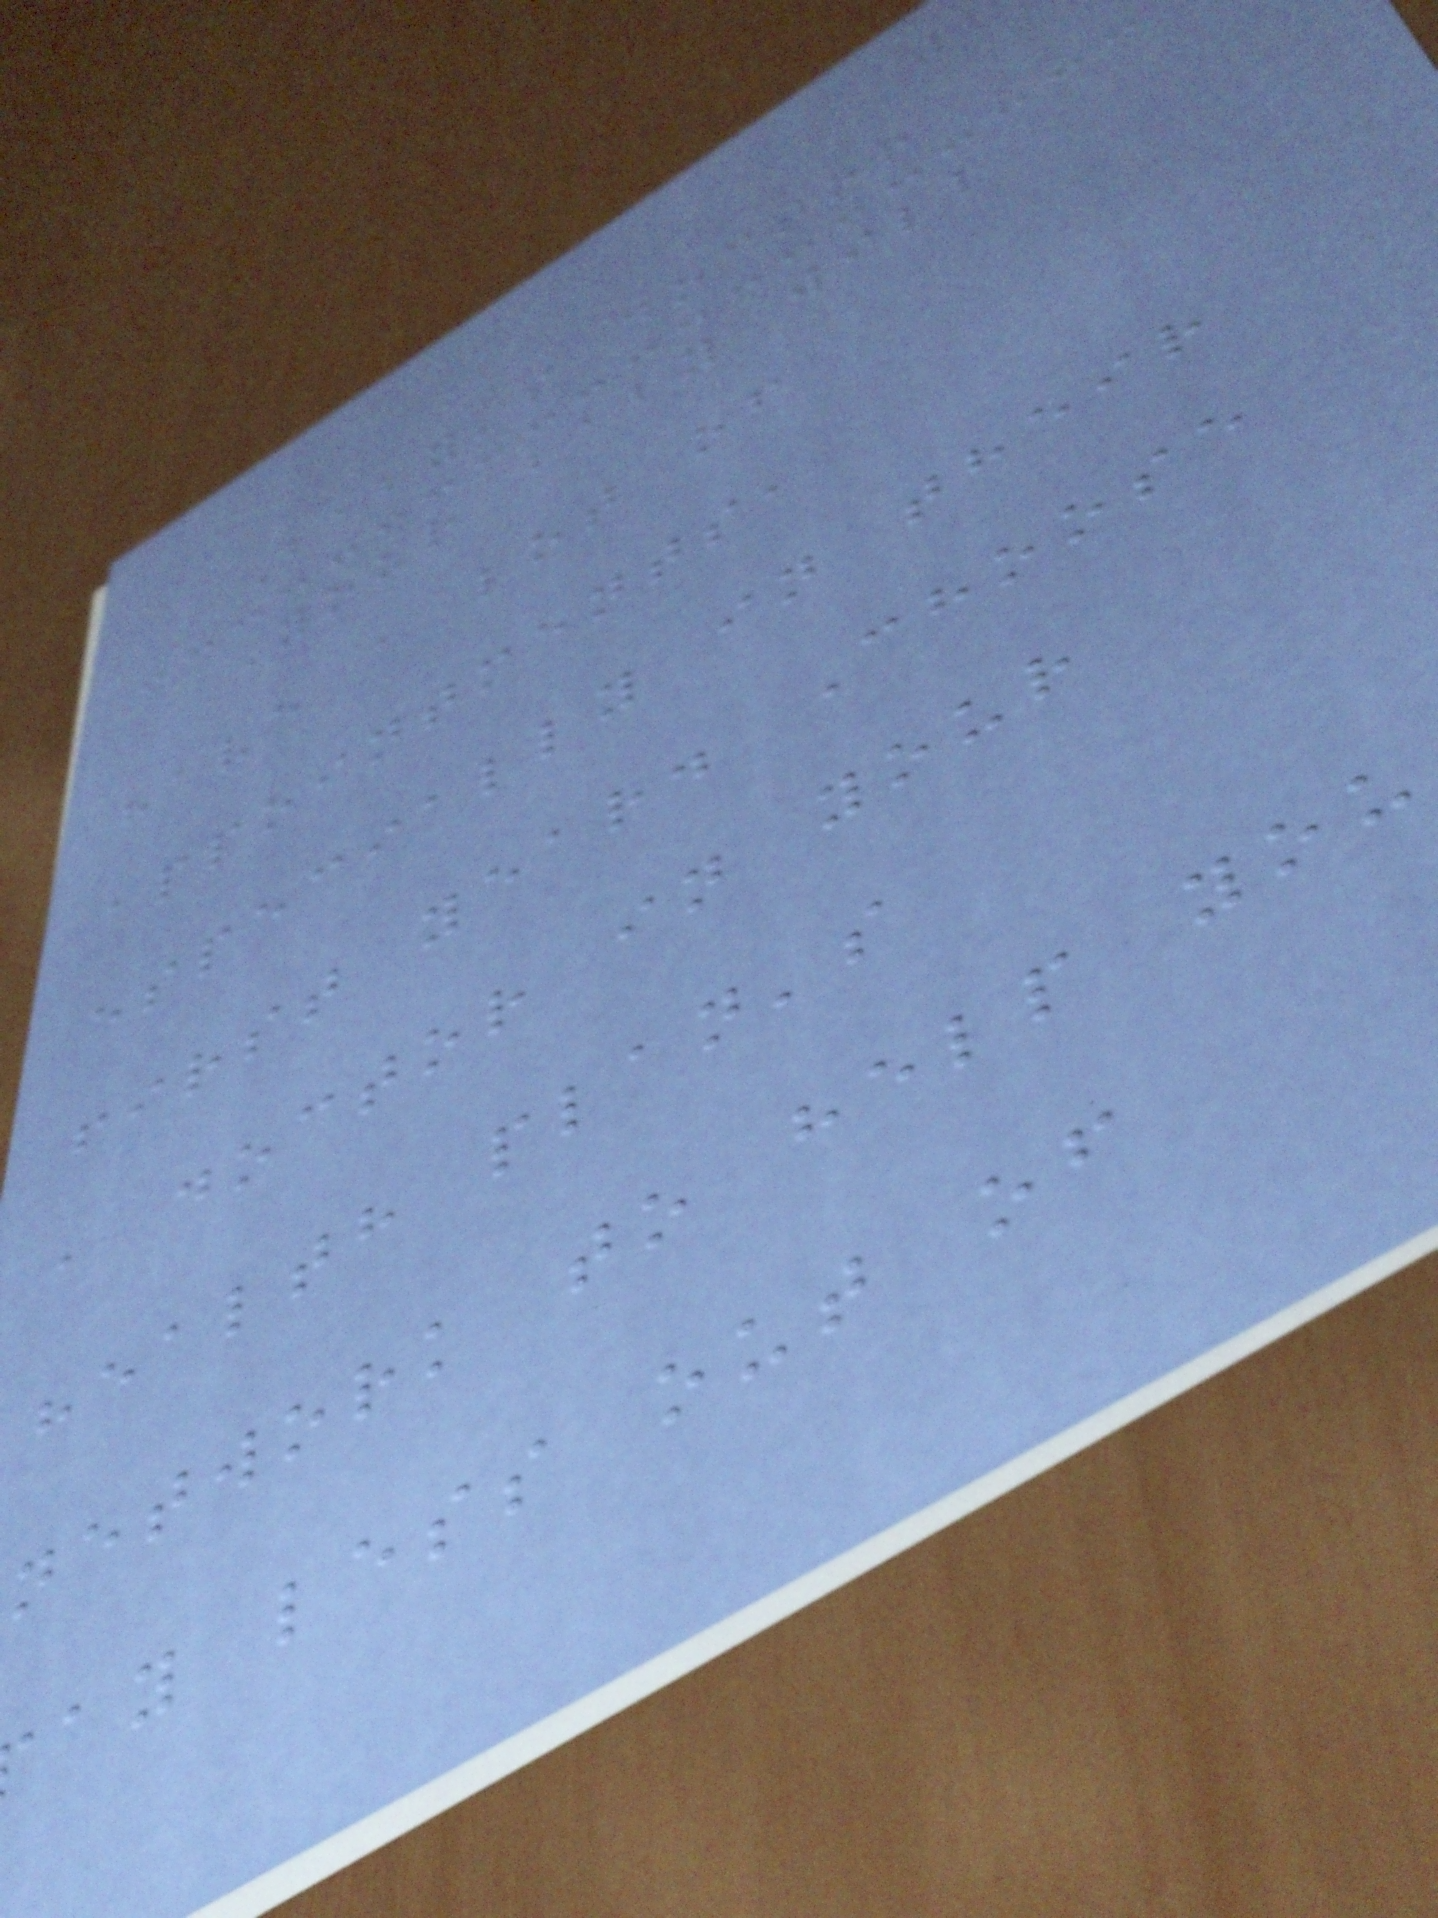Baby's doctor
Your baby will
have a lot of
appointments,
especially in their
first year. Choose
a doctor in your
health plan's
network to help you
ay less out of
